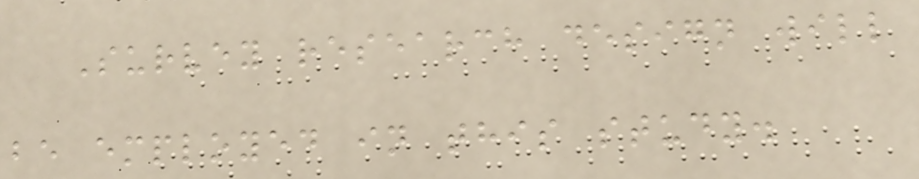Survey research design will
be employed in this study.
